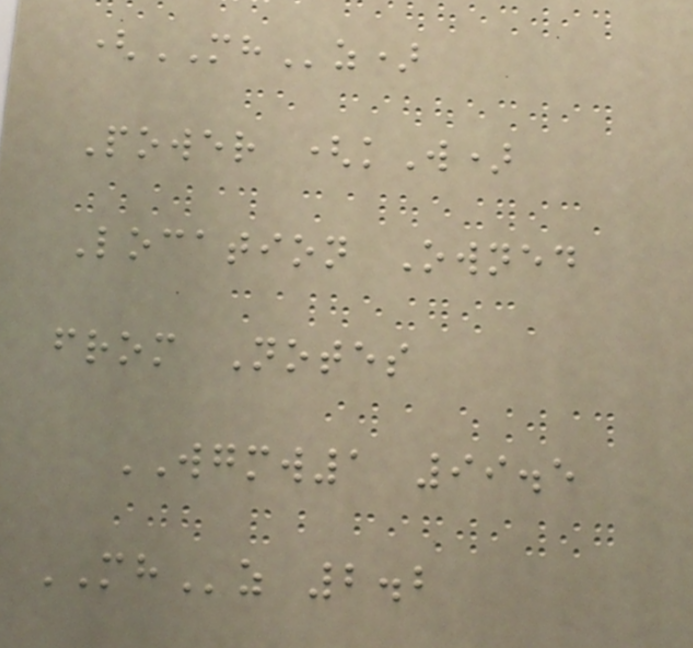(MHz)
Power (kW)
Location Owned
from Notes
WGMW1 99.5
MHz 2.2
